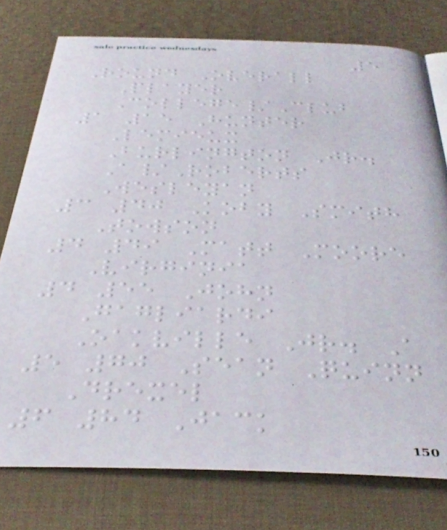5
Round Overall
Player
College/Club
1 15 Hunter
Lemieux
Burlington Jr.
A/Roberts
Wesleyan
3 40 Koby Smith
Towson
4 49 Matt Moore
Virginia
4 55 John
Gagliardi
Oakville Jr. A
5 70 Sean Quinn
Drexel
6 84 Jack
